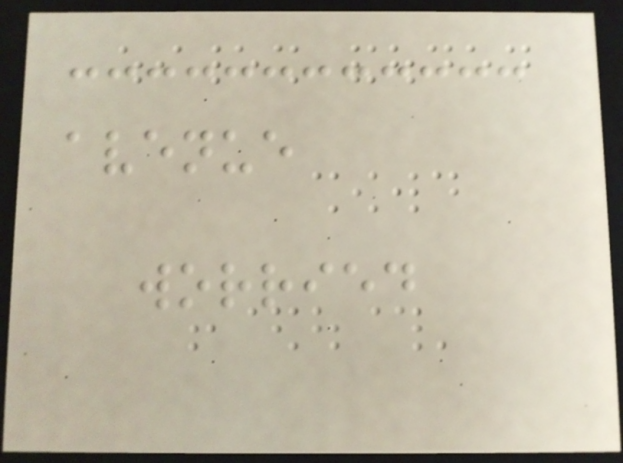avenue
worried
